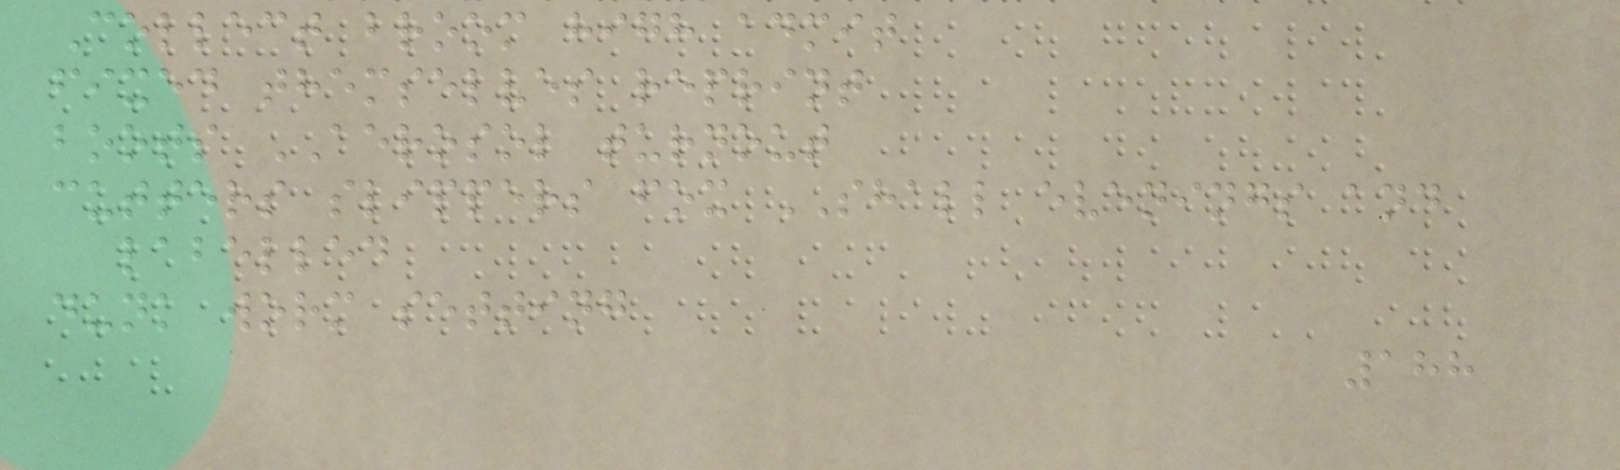Collect broom high admit
fixed themselves reprint
boots AEROSOL turnout
cutters slippers fox SHALL evenings and
labelled
dunk worm setting
188
